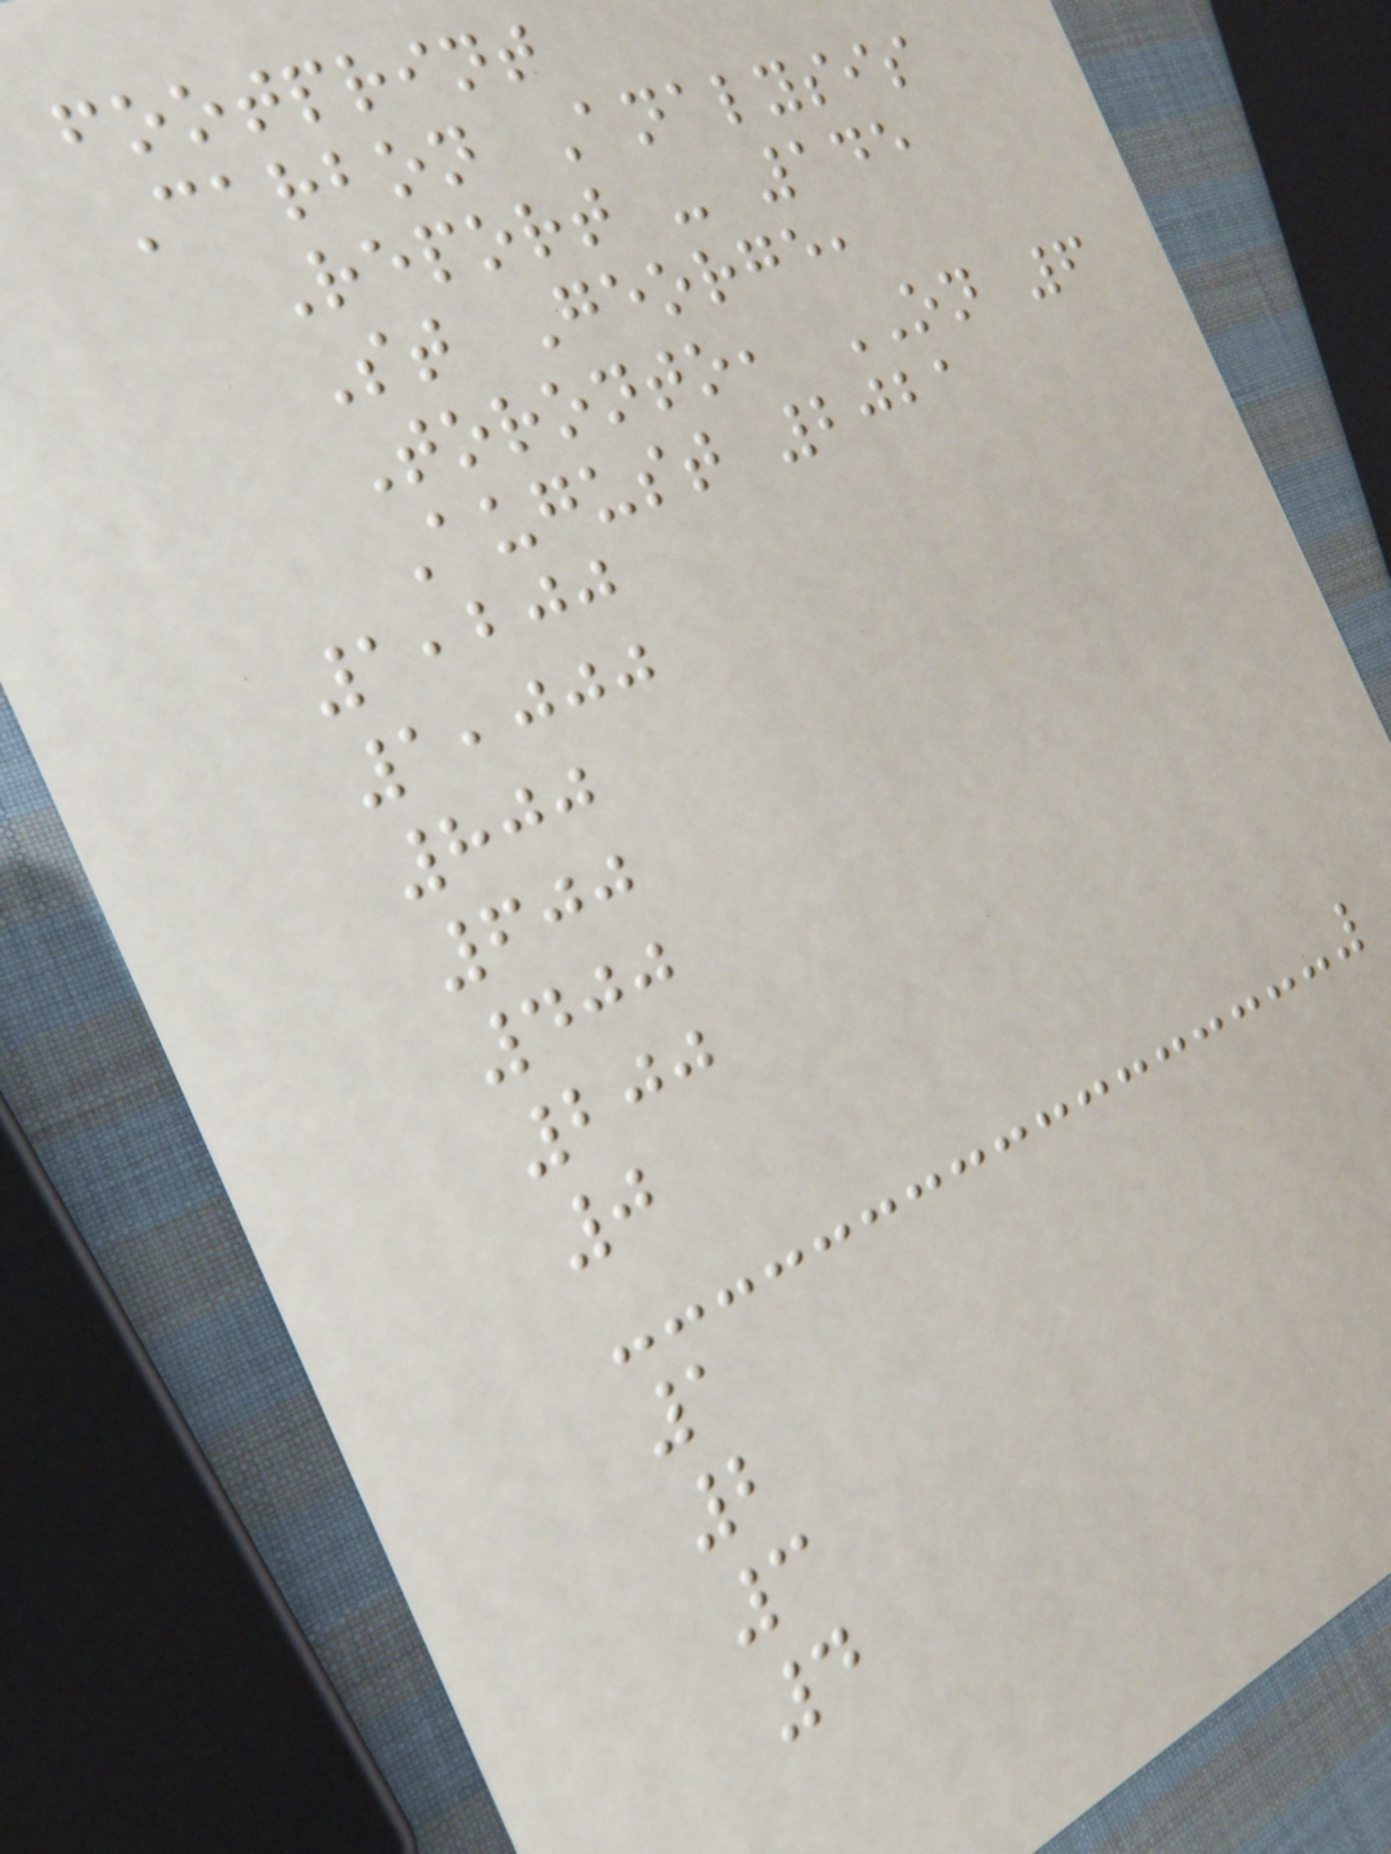footprint
Carbon Analysis
Report - 145
St George,
Toronto, ON 6
August 2021
1,200
1,000
800
600
400
200
0
1
2
3
4
